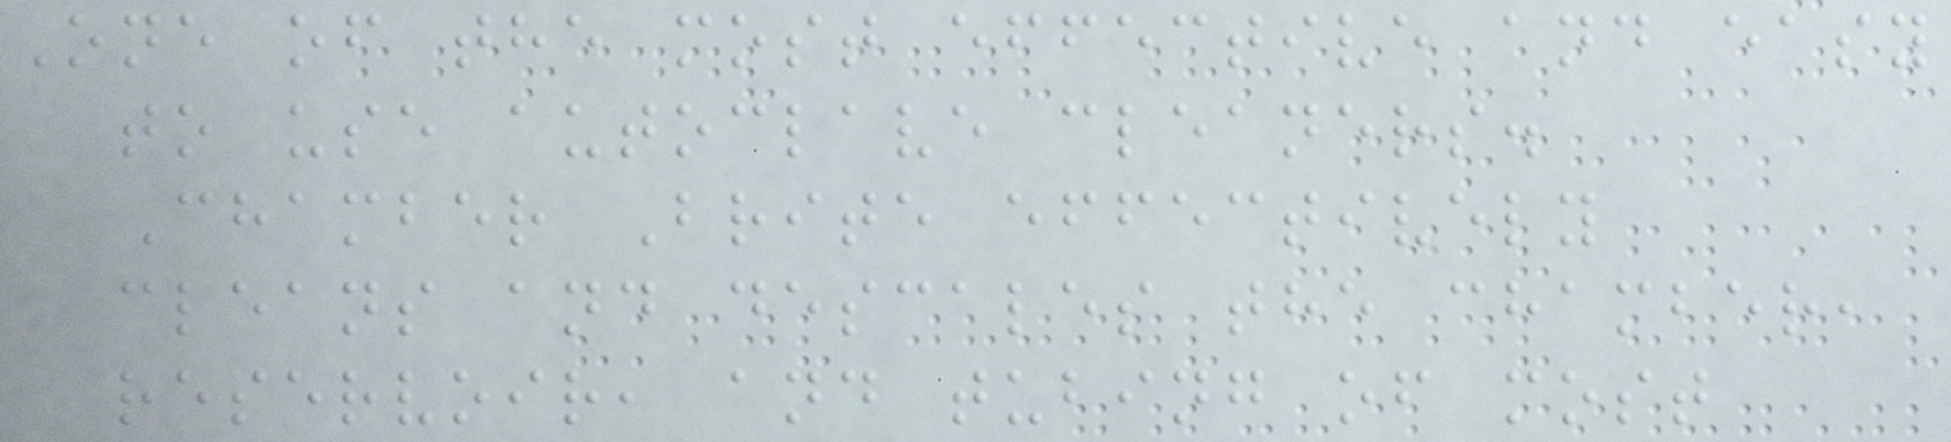One of the most effective and easy
to use autoclave cleaners.
Chamber Brite effectively
cleans and descales the chamber,
reservoir, and tubing of most
